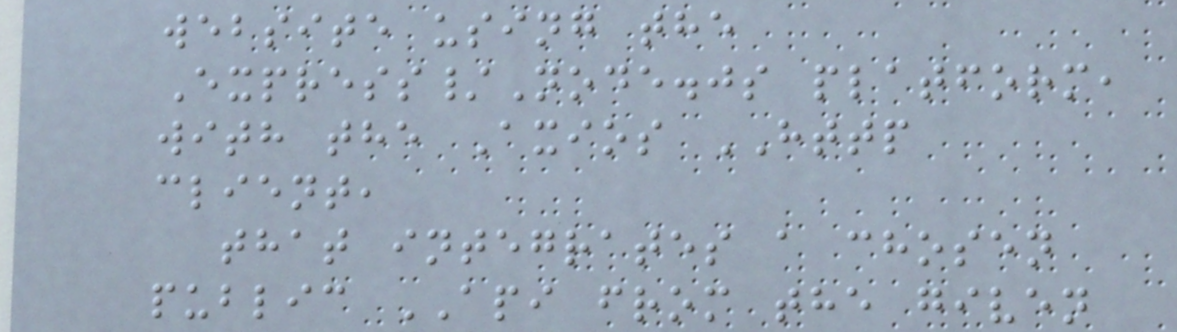website using the
Express/Node.js platform,
with the Axios HTTP
client,
that integrates a chosen
public API from the given
